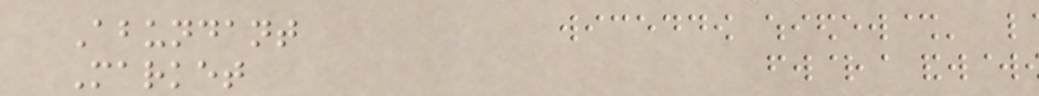Abundant
Market
